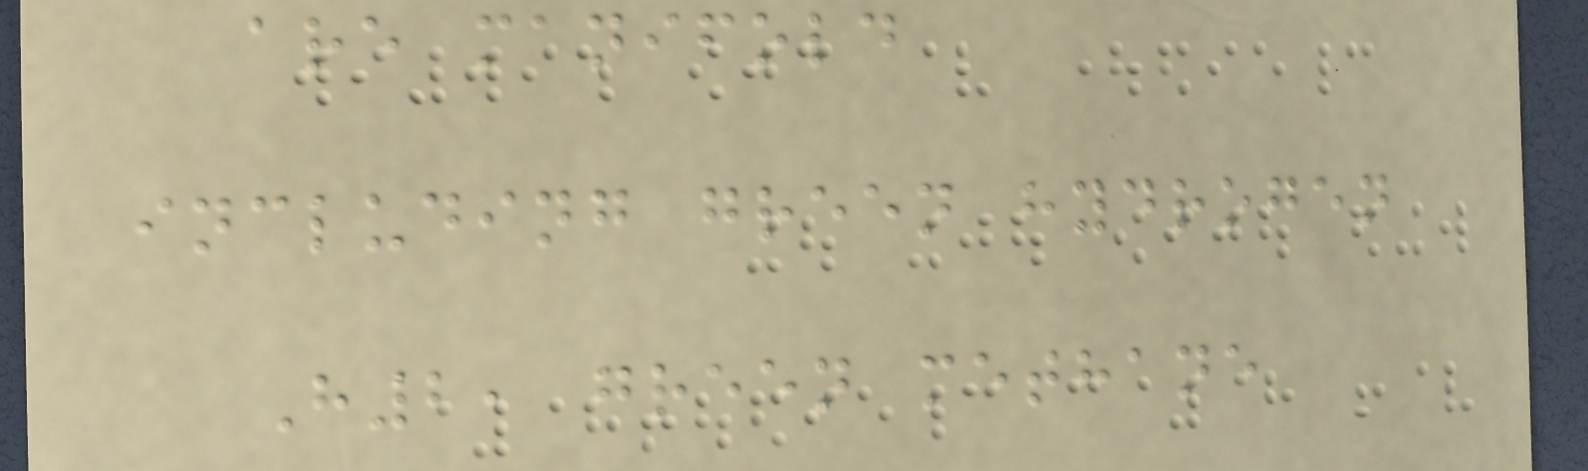are manifold
including green hydrogen
H2, green methane
